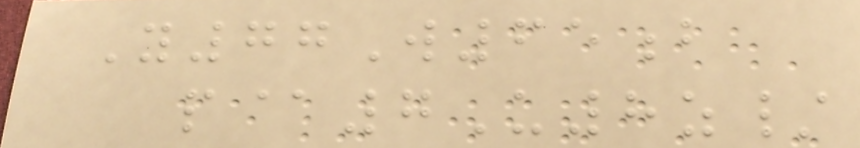Y77W65b
p@7U8z/
